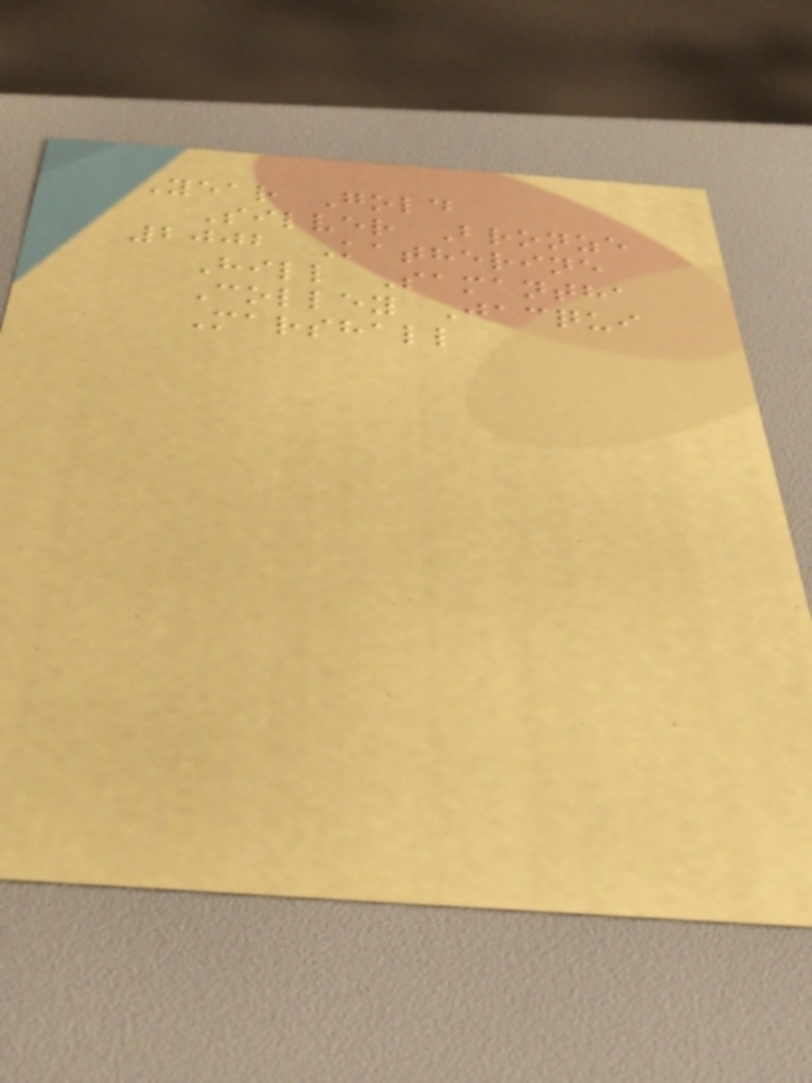Year Gold
Silver Bronze
2002 Katherine
Hill Samantha
Colley Jacqui
Marshall
